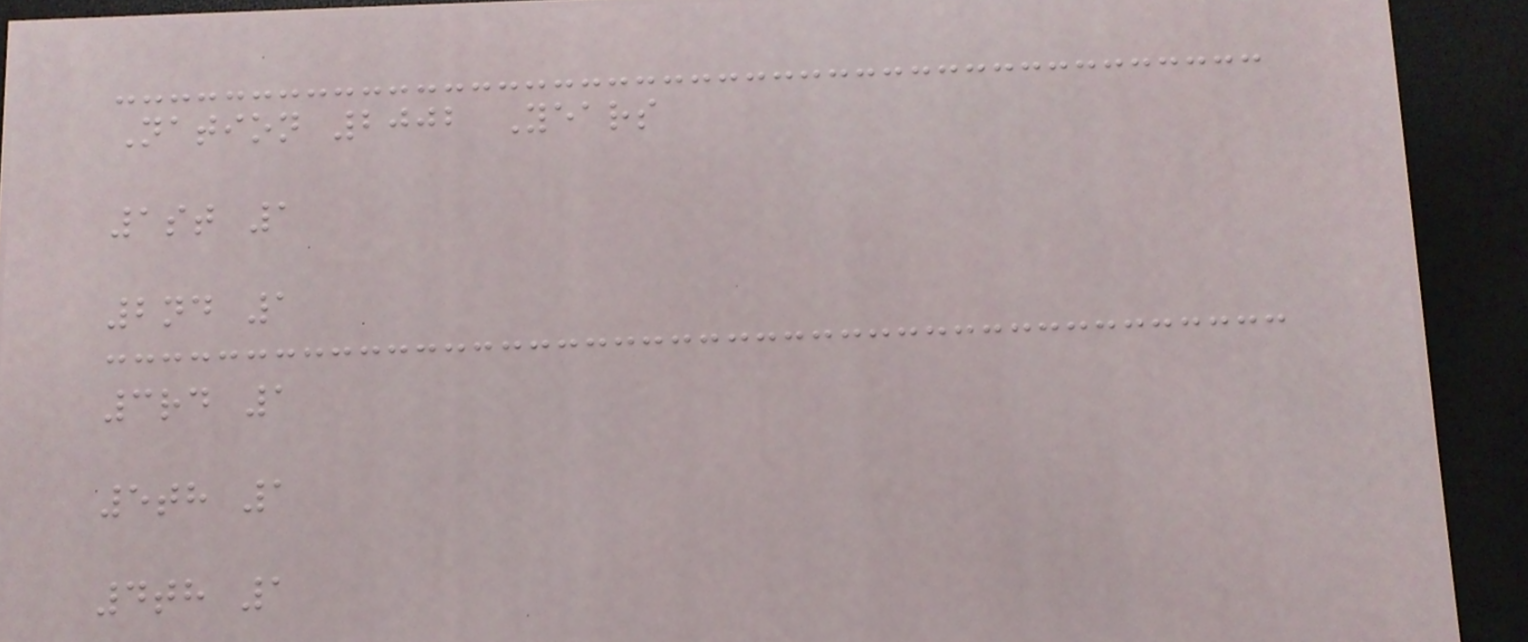Nation 2002 Years
1st 1
2nd 1
3rd 1
5th 1
4th 1
